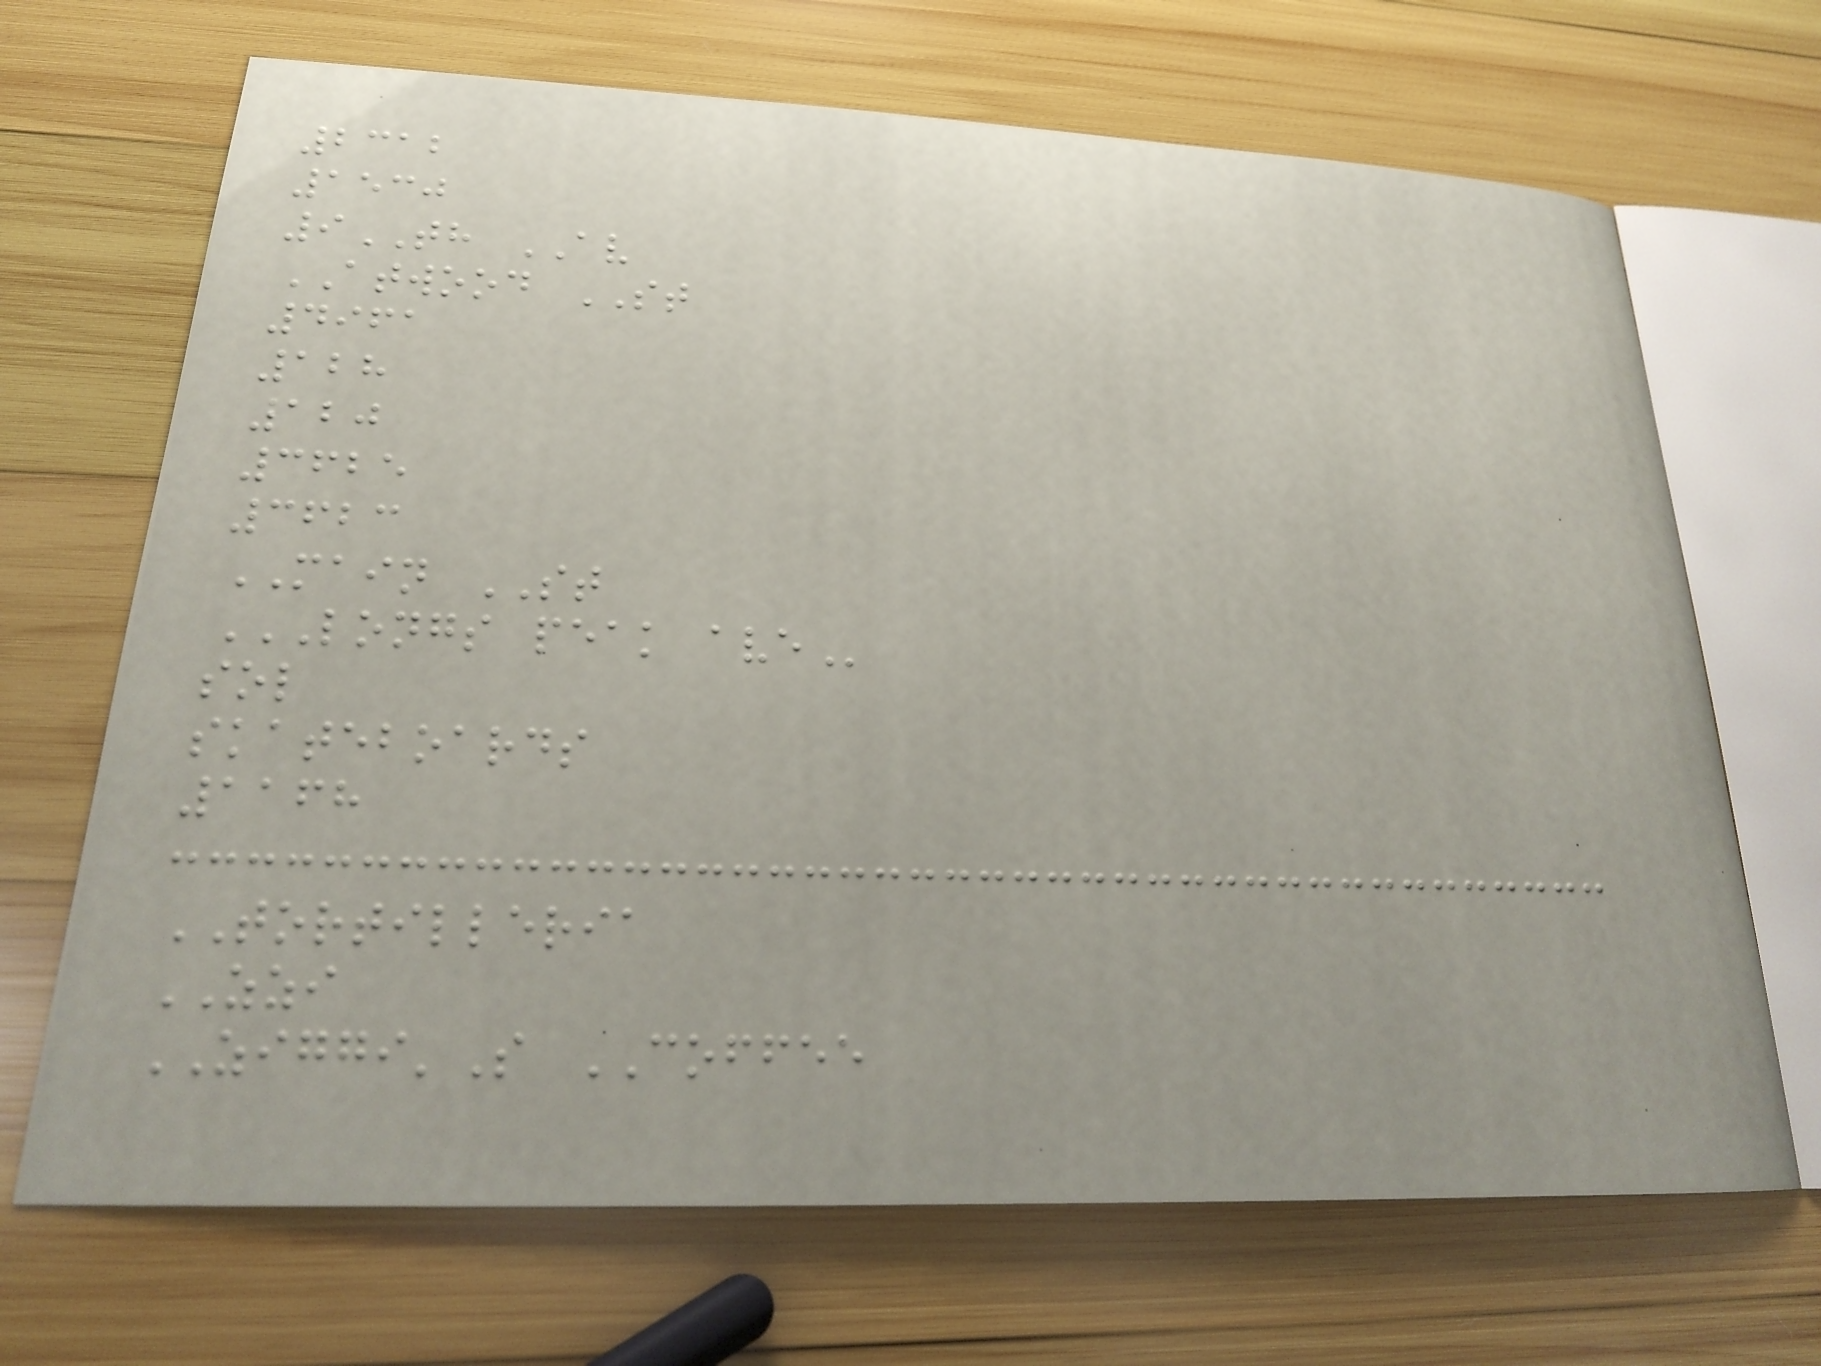2312
1530
9TH AV
ATWOOD ST
4961
128
120
3625
3623
MAIN ST
LONGS PEAK AVE
sol
skateboards
1168
TORTILLERIA
ZZI
ZIGGI'S COFFEE
